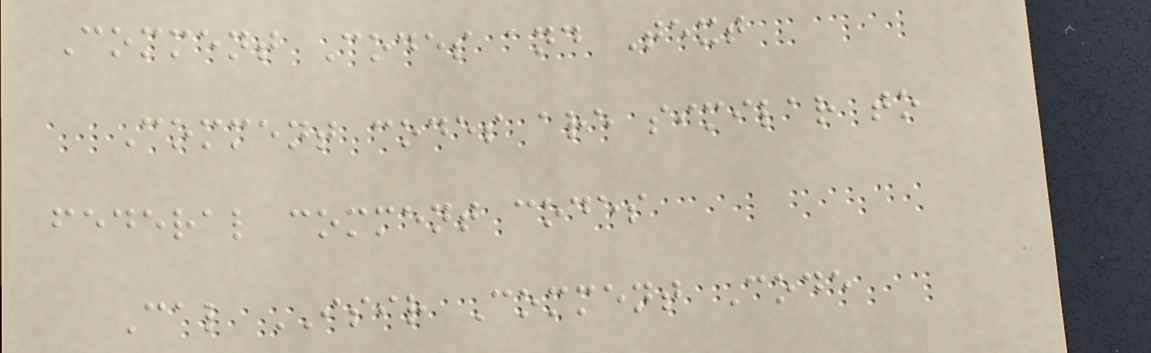Comment Codes and Text
Comment codes are similar to
federal comment codes
Cal ISIR Comment Code
